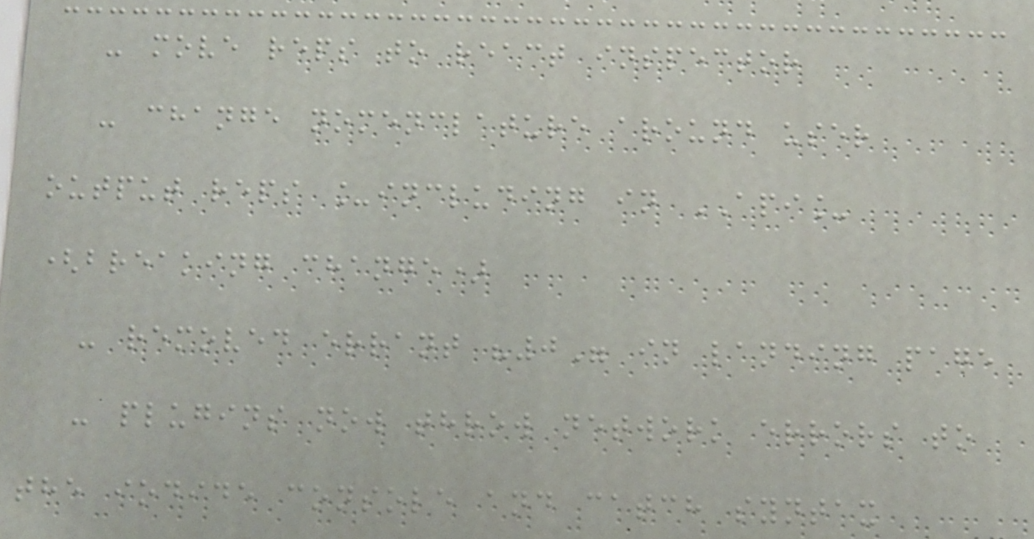- move reps to react inspector
- change nomenclature around user
output reps _including in API_
(breaking change)
- removed errant "0" in landing page
- plugins now throw network errors to
the iodide console and catch syntax
